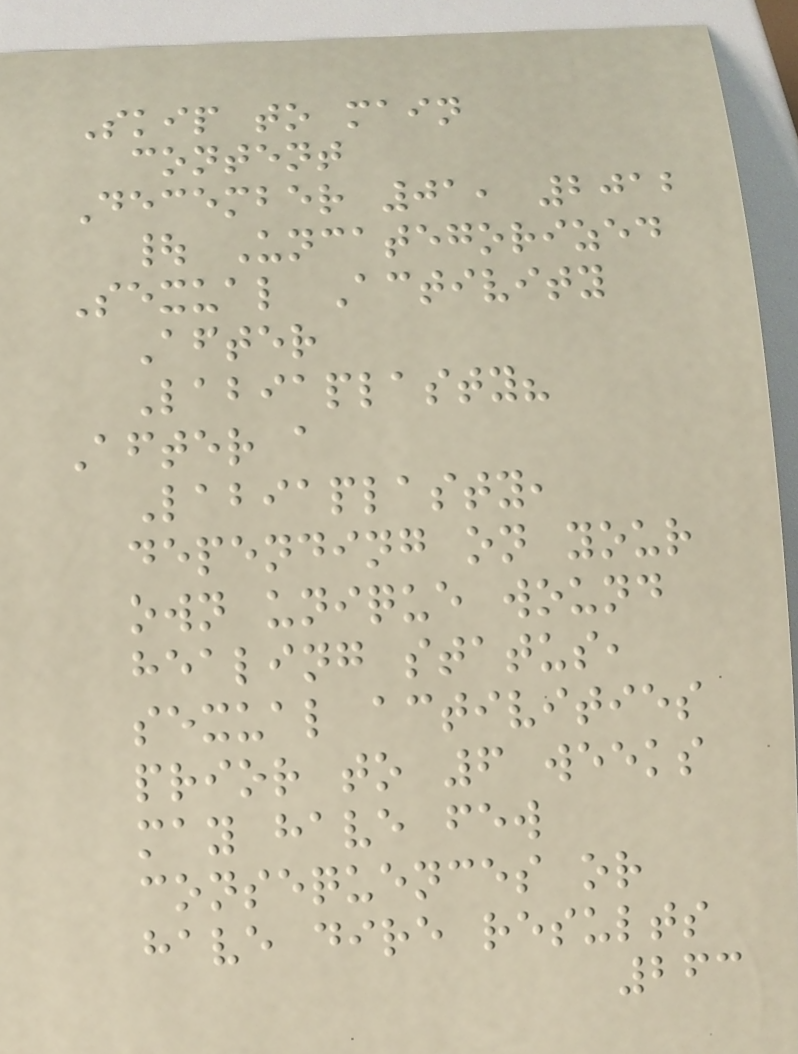Skip to main
content
December 01, 2012
| Uncategorized
Sexual Activity
After
Labiaplasty?
After a
Labiaplasty,
depending on your
own unique wound
healing status,
sexual activities
prior to 6 weeks
may have few
consequences or
have dire results
263
